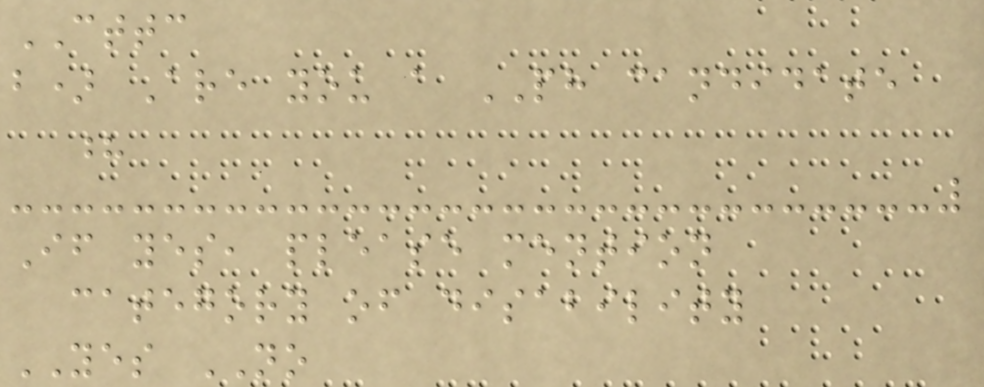CTTC
b) Are you a PH candidate
?
If yes, please mention
category of disability
YES NO
